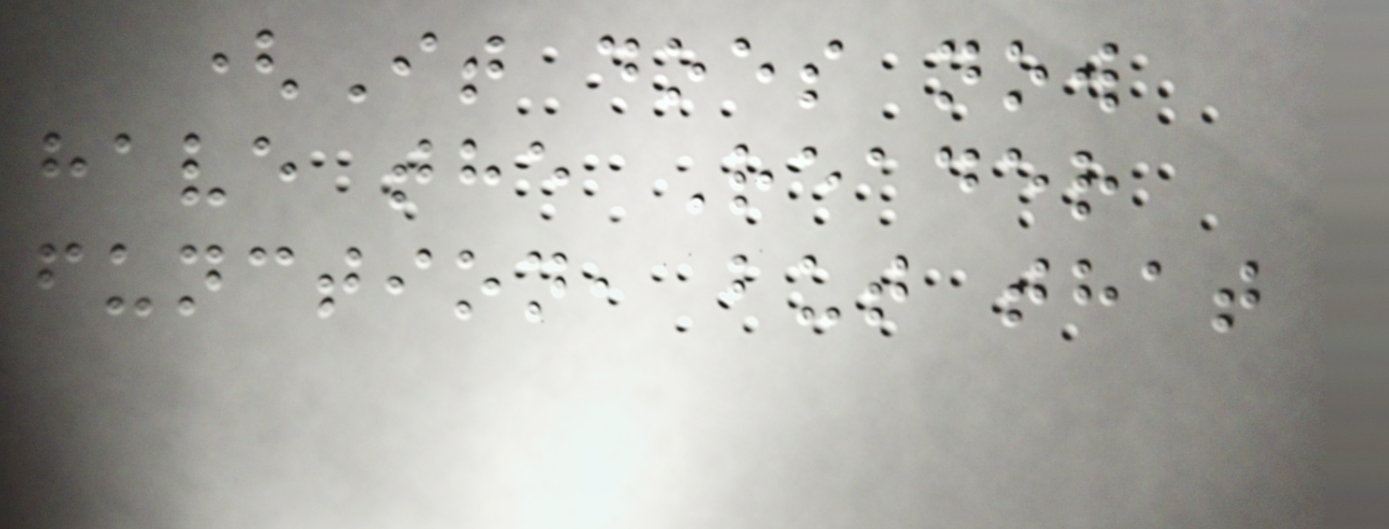(It does now
have the Reader
function, but that
